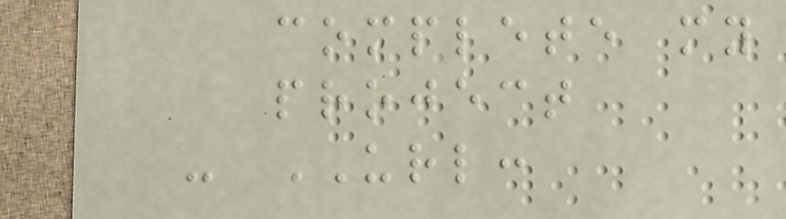complete my
project
- URL:
